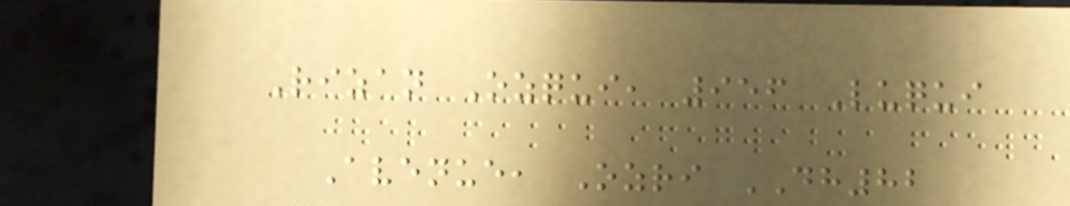Rizan Ozqui, 956 Luqui
Avenue, Ozri DH82
